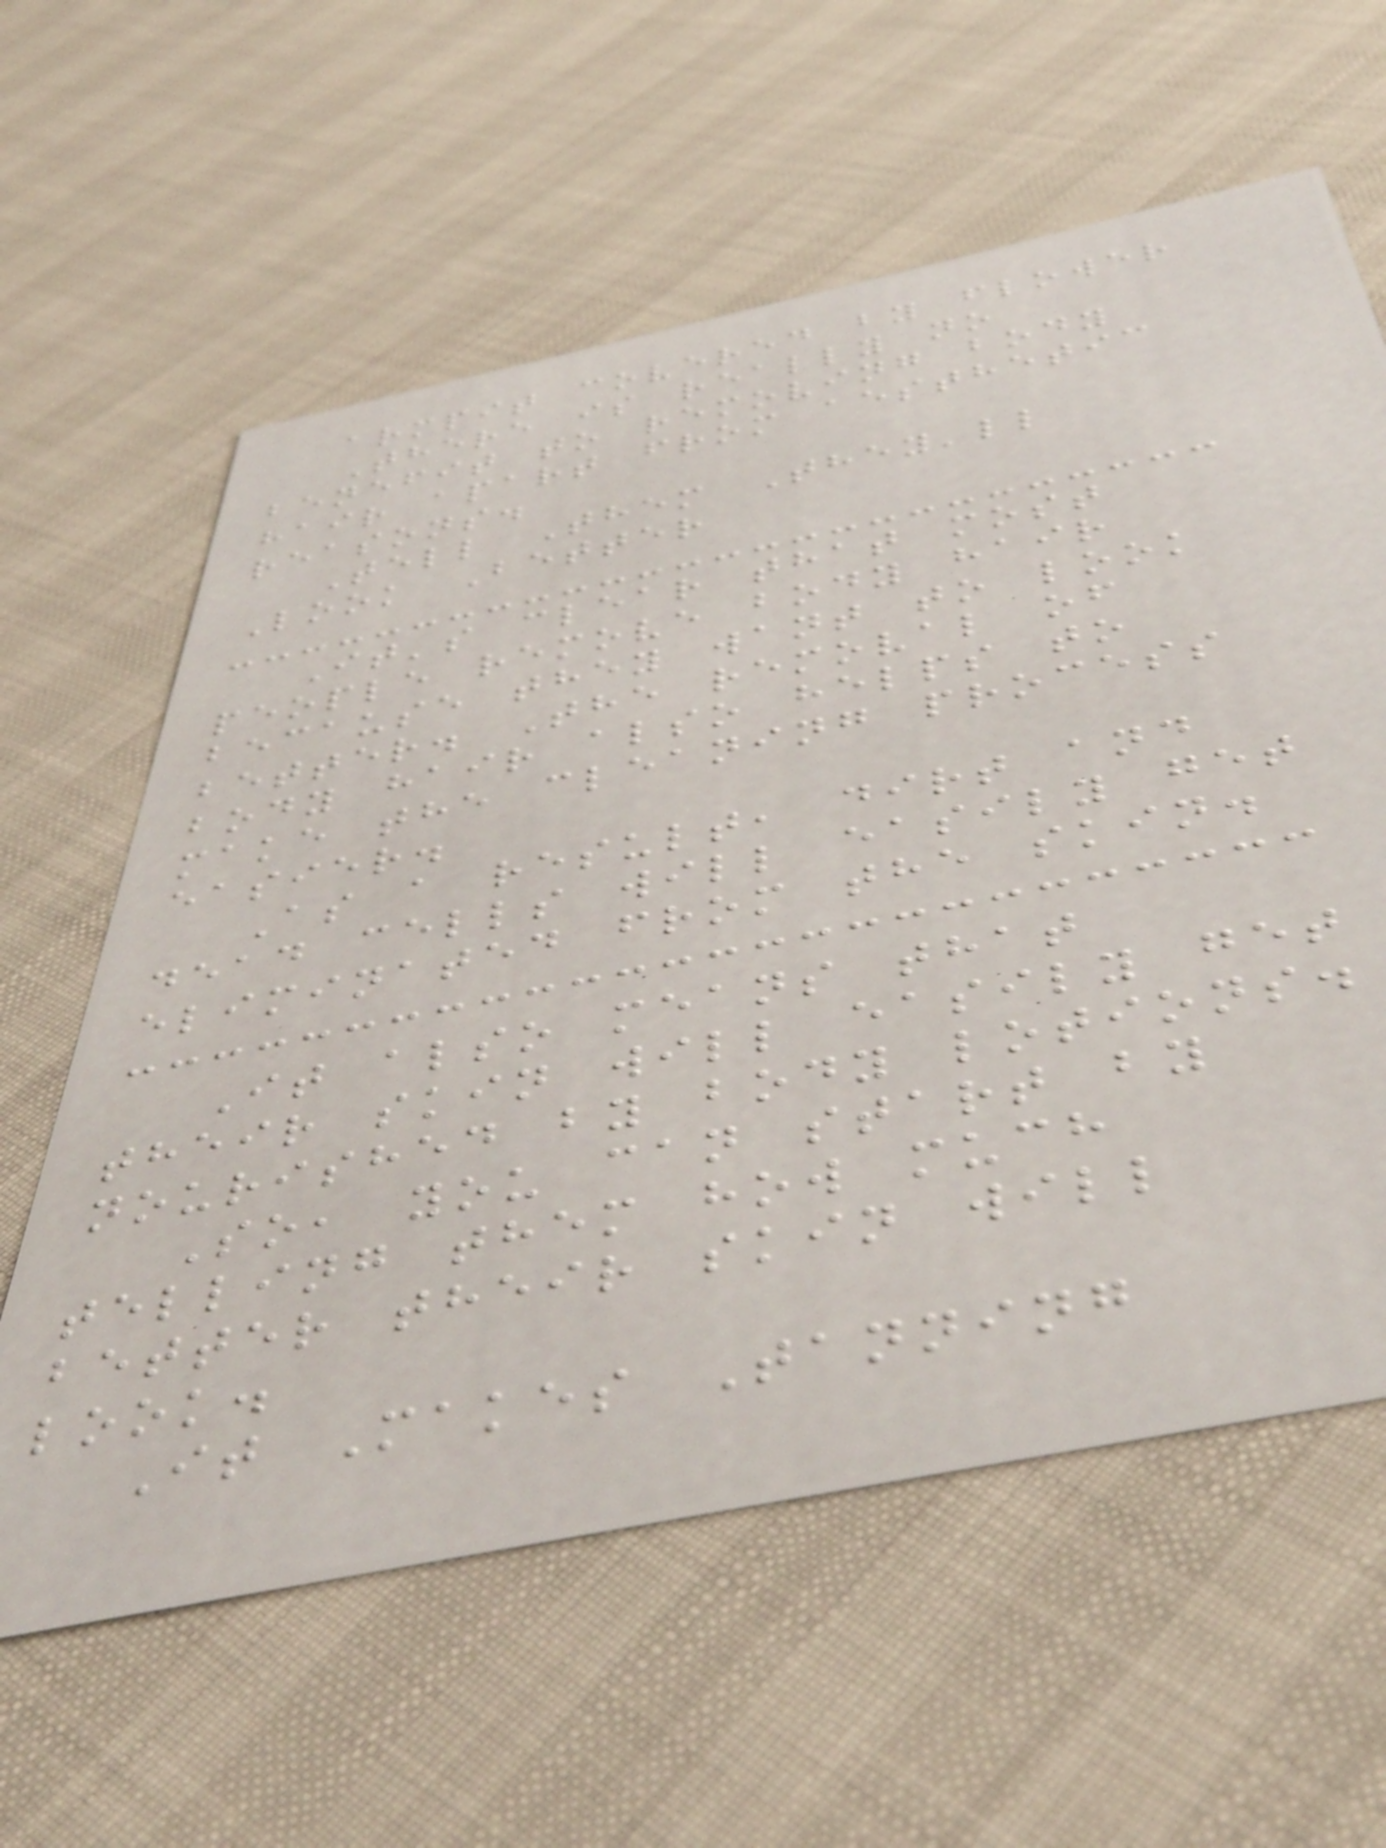armpit covered by flower
There is really no
benefit to removing body
hair apart from aesthetic
reasons.
Tell Them They'll
Look Better
It's clear that most
people remove body hair
because they want to look
better. The removal of
body hair also helps to
make the cleaning process
easier.
As a result, dirt and
dead cells will easily get
eliminated from the skin.
It also means that
their skin will easily get
nourished by body lotions.
So, you can start by
telling them how much
better their skin will
look.
It Makes Tanning
